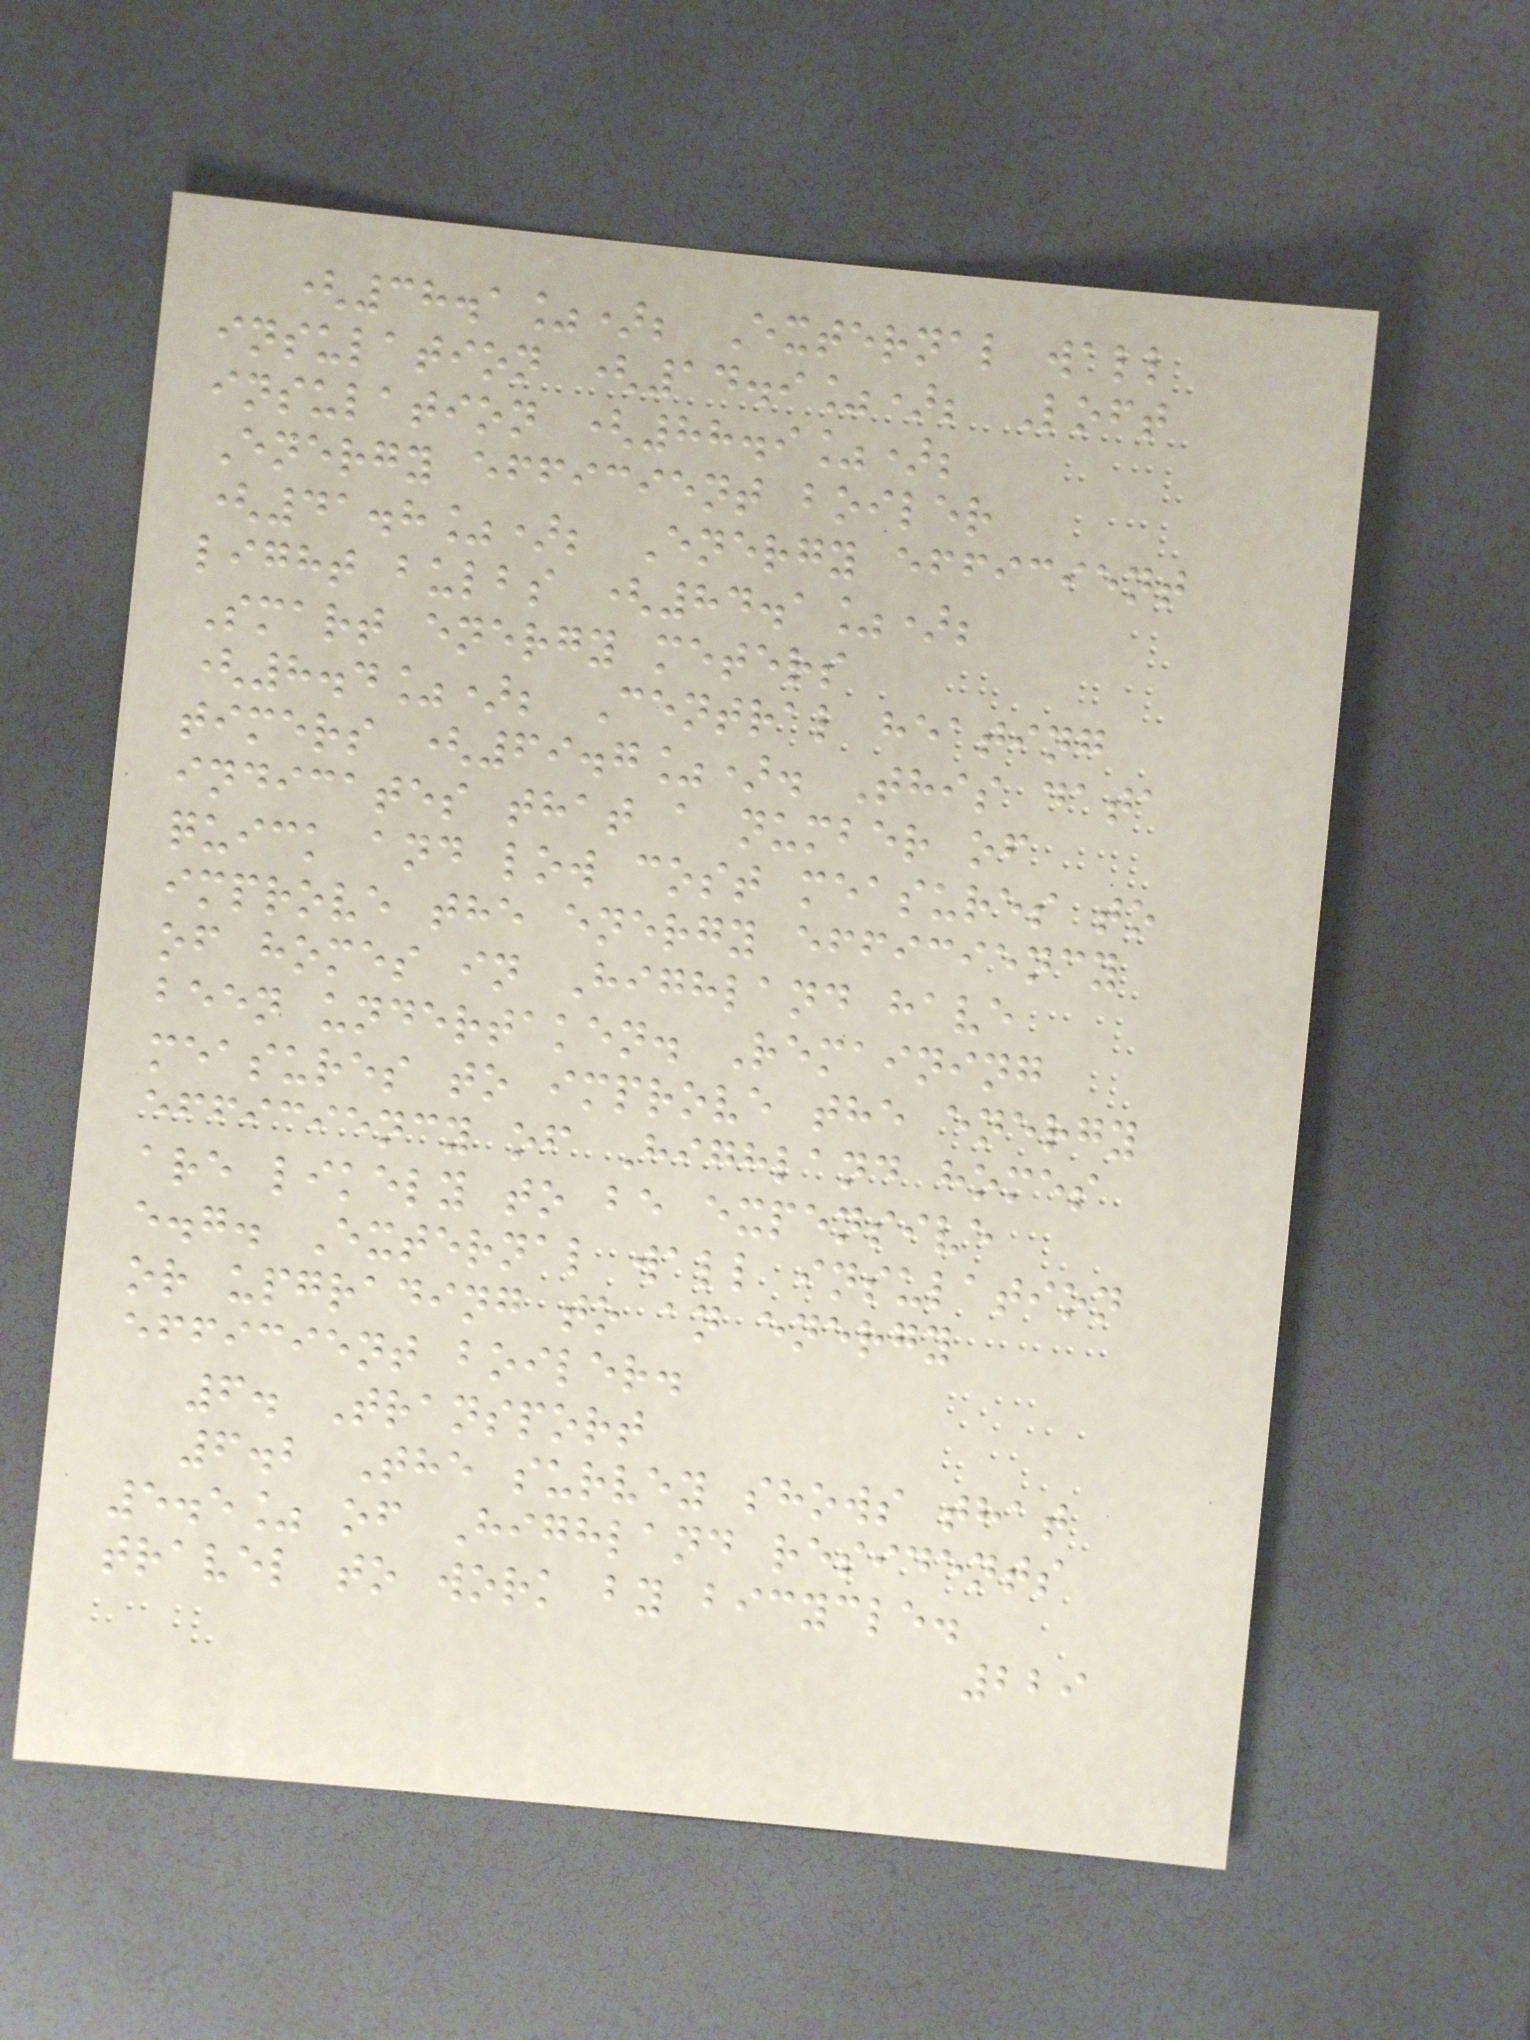(38.1%); External wall
insulation (14.9%); Loft
insulation (88.9%);
Energy efficient boiler
(41.8%); Energy efficient
light bulbs (84.1%);
Smart energy meters
(8.4%); Central heating
timers (69.7%). This data
indicates that a number of
quick and low cost measures to
improve the energy efficiency
of homes in Highland have
been undertaken. Remaining
measures to improve the energy
efficiency of Highland homes
are likely to be expensive
e.g. External wall insulation
or upgrading to an energy
efficient boiler.
6. Transport
6.2 The survey shows that
5.5% of Highland residents
travel to work by bicycle.
229
